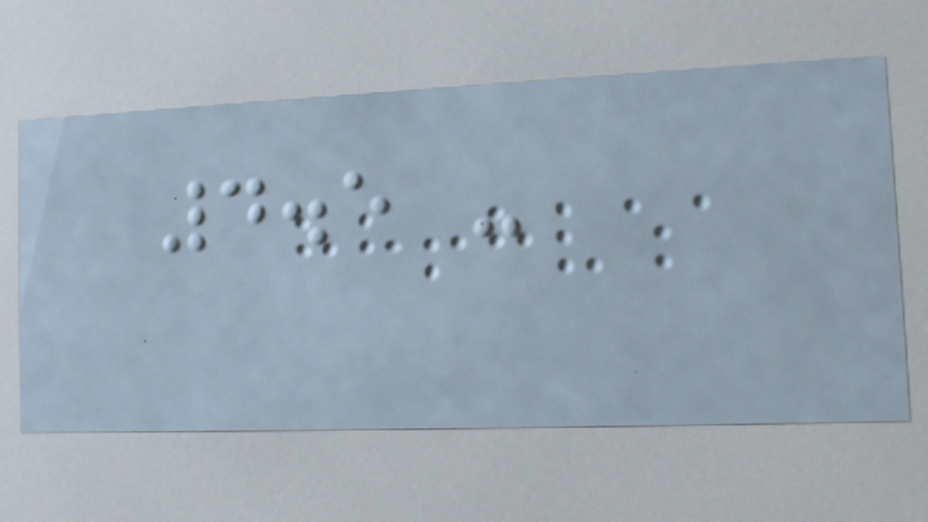4.5 -
